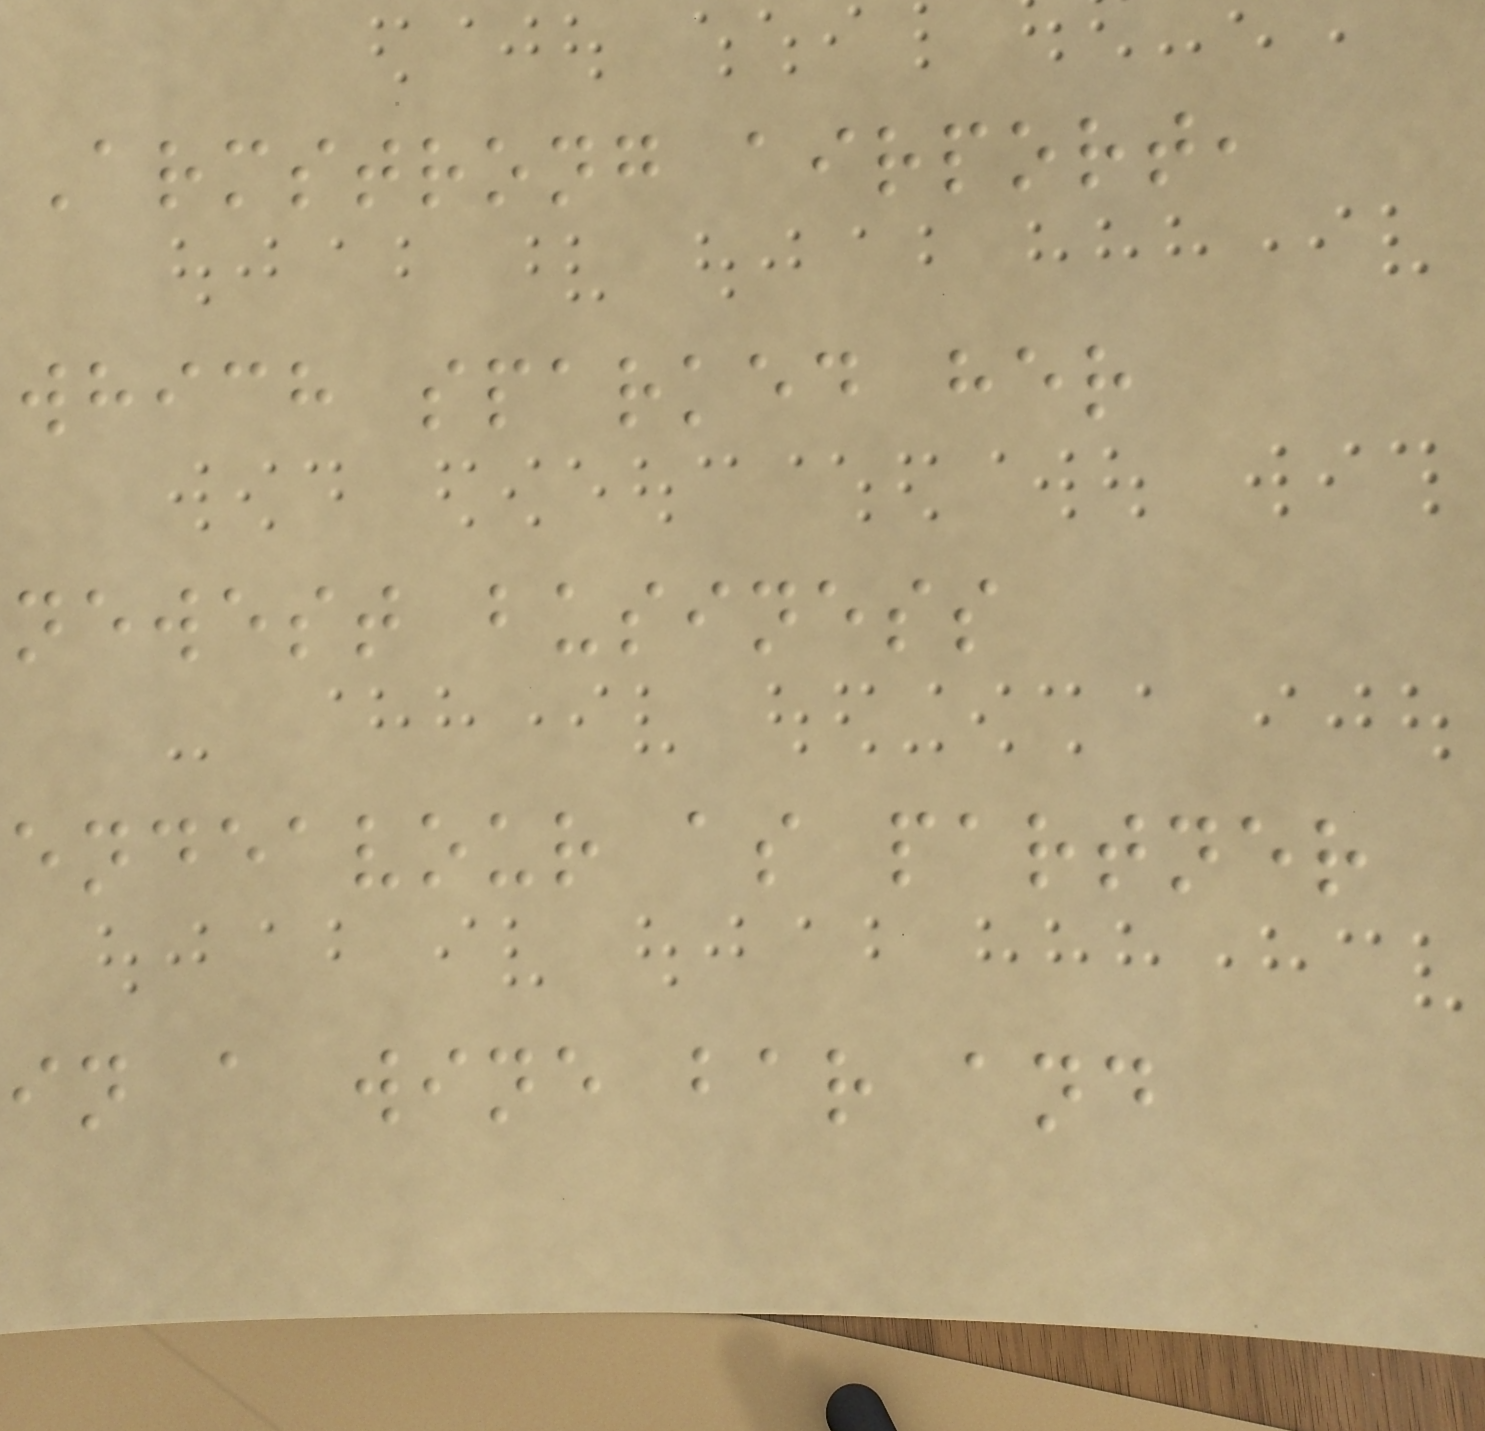Armstrong airport,
which sparked her
newest business
endeavour as partner
in a wine bar and
